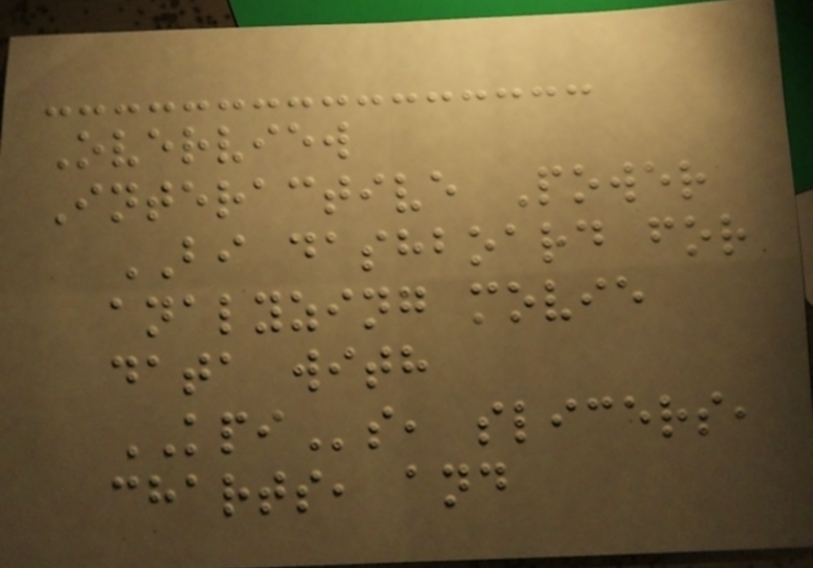Overview
Interactive Power
BI dashboard for
analyzing movie
data with
KPIs, slicers,
charts, and
